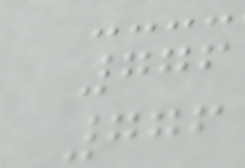776
776
